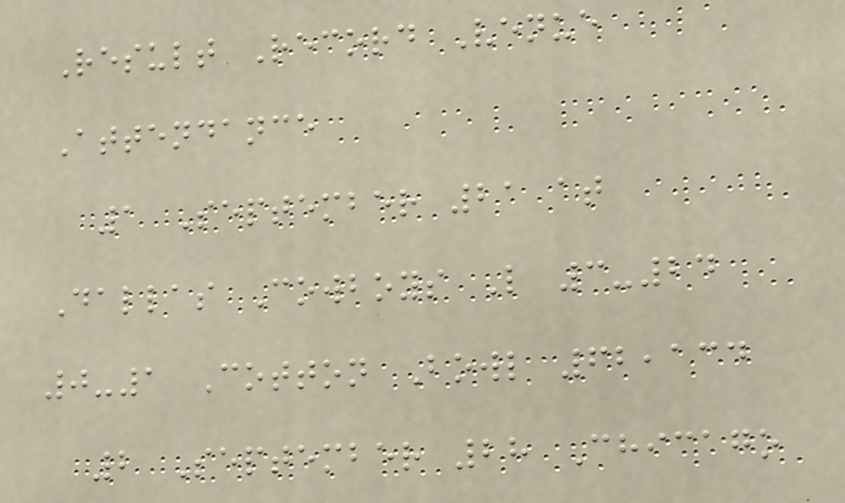Result Record Venue
Attendance
1 September 21 at
Dallas Cowboys L 3-24
0-1 Cotton Bowl 62,134
2 September 28 Chicago
